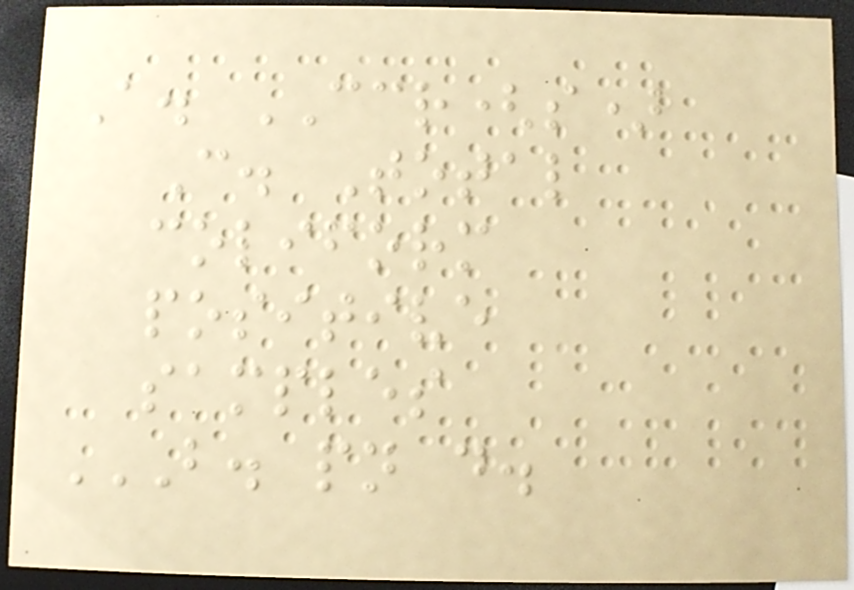A. CCR(s)
C. Total
coliform
positive
samples
B. PN D.
